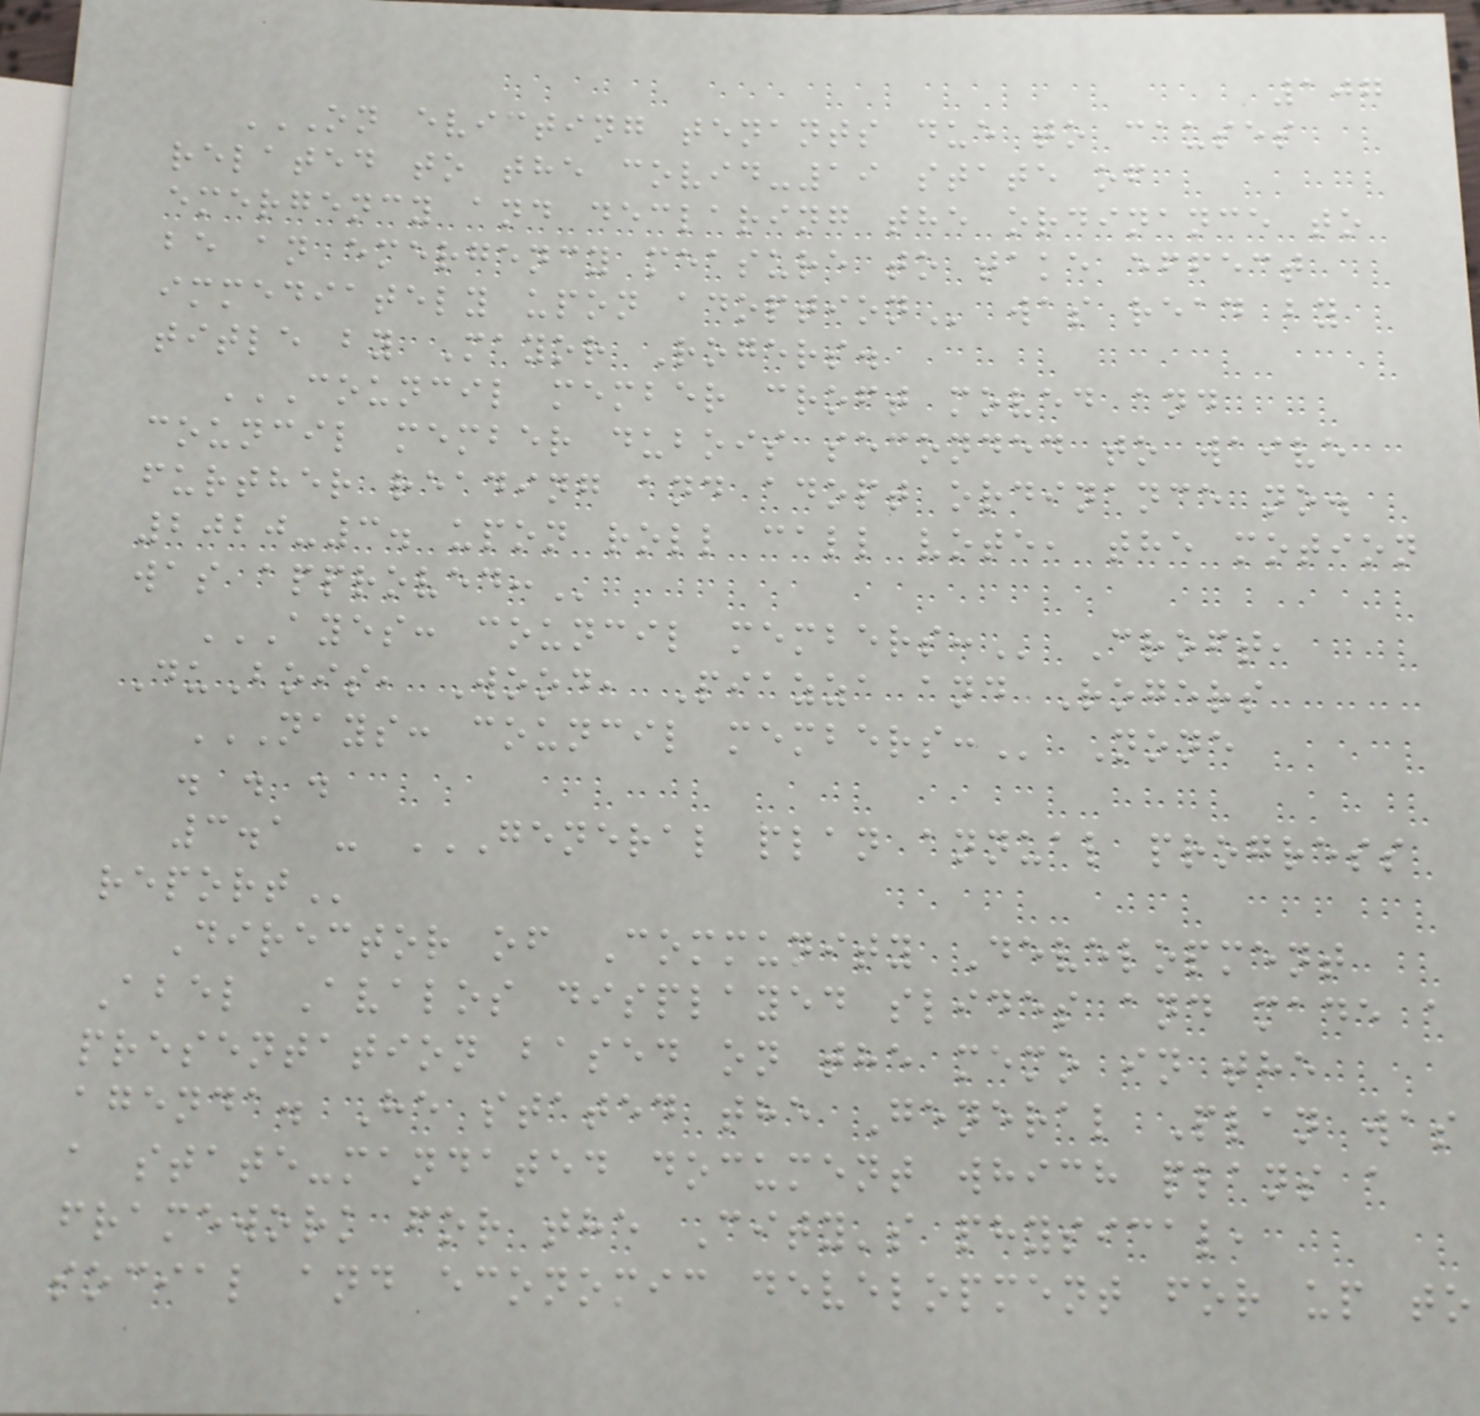107
ON EVICTING TENANTS DUE TO CAUSES
RELATED TO THE COVID-19 STATE OF
EMERGENCY AND DECLARING THE ORDINANCE TO
BE AN EMERGENCY MEASURE TO TAKE EFFECT
IMMEDIATELY UPON ADOPTION was read by
title by Mayor Rogers.
COUNCIL MEMBER CROFT MOVED AND
COUNCIL MEMBER DUBOIS SECONDED TO WAIVE
FURTHER READING AND ADOPT ORDINANCE NO.
2020-3. UPON ROLL CALL VOTE, THE MOTION
WAS APPROVED:
AYES: COUNCIL MEMBERS: Croft,
DuBois, Wood, Piazza and Rogers
NAYS: COUNCIL MEMBERS: None
. . .
3.1 - GENERAL PLAN ANNUAL PROGRESS
REPORT
Director of Community Development
Abel Avalos displayed slides and made a
presentation based on the memo in the
agenda. He stated the General Plan was
a state-mandated document which plans a
framework for the City's physical,
social and economic development for up to
